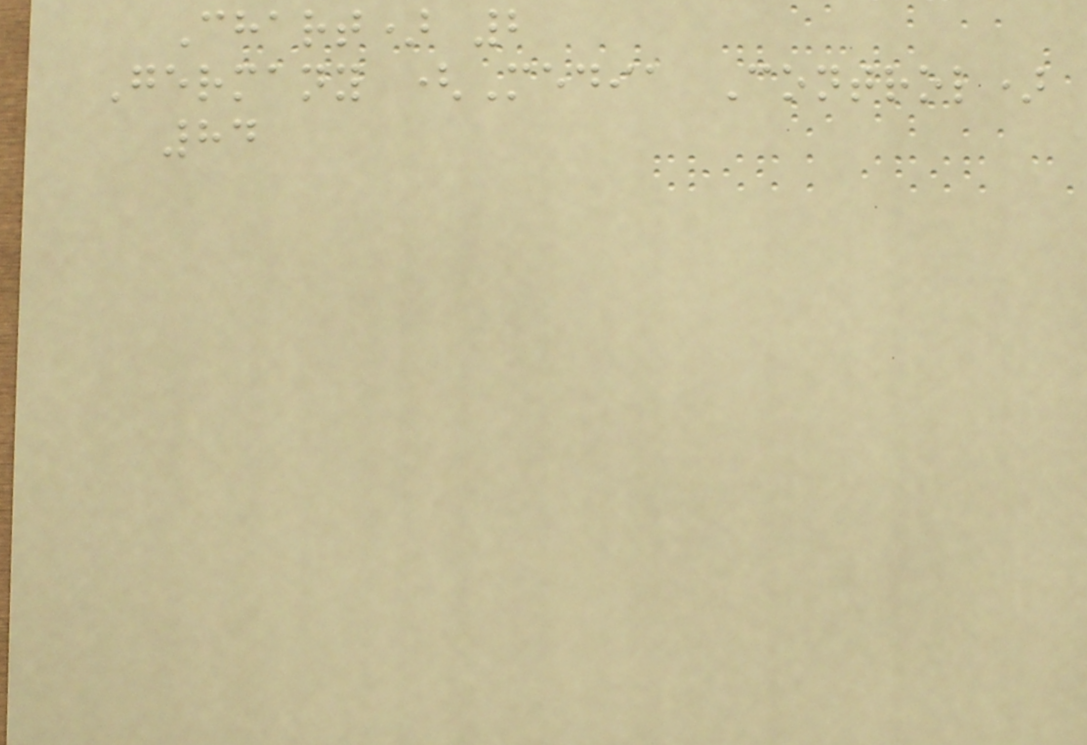Chart) 2
Germany (Media Control)
84
